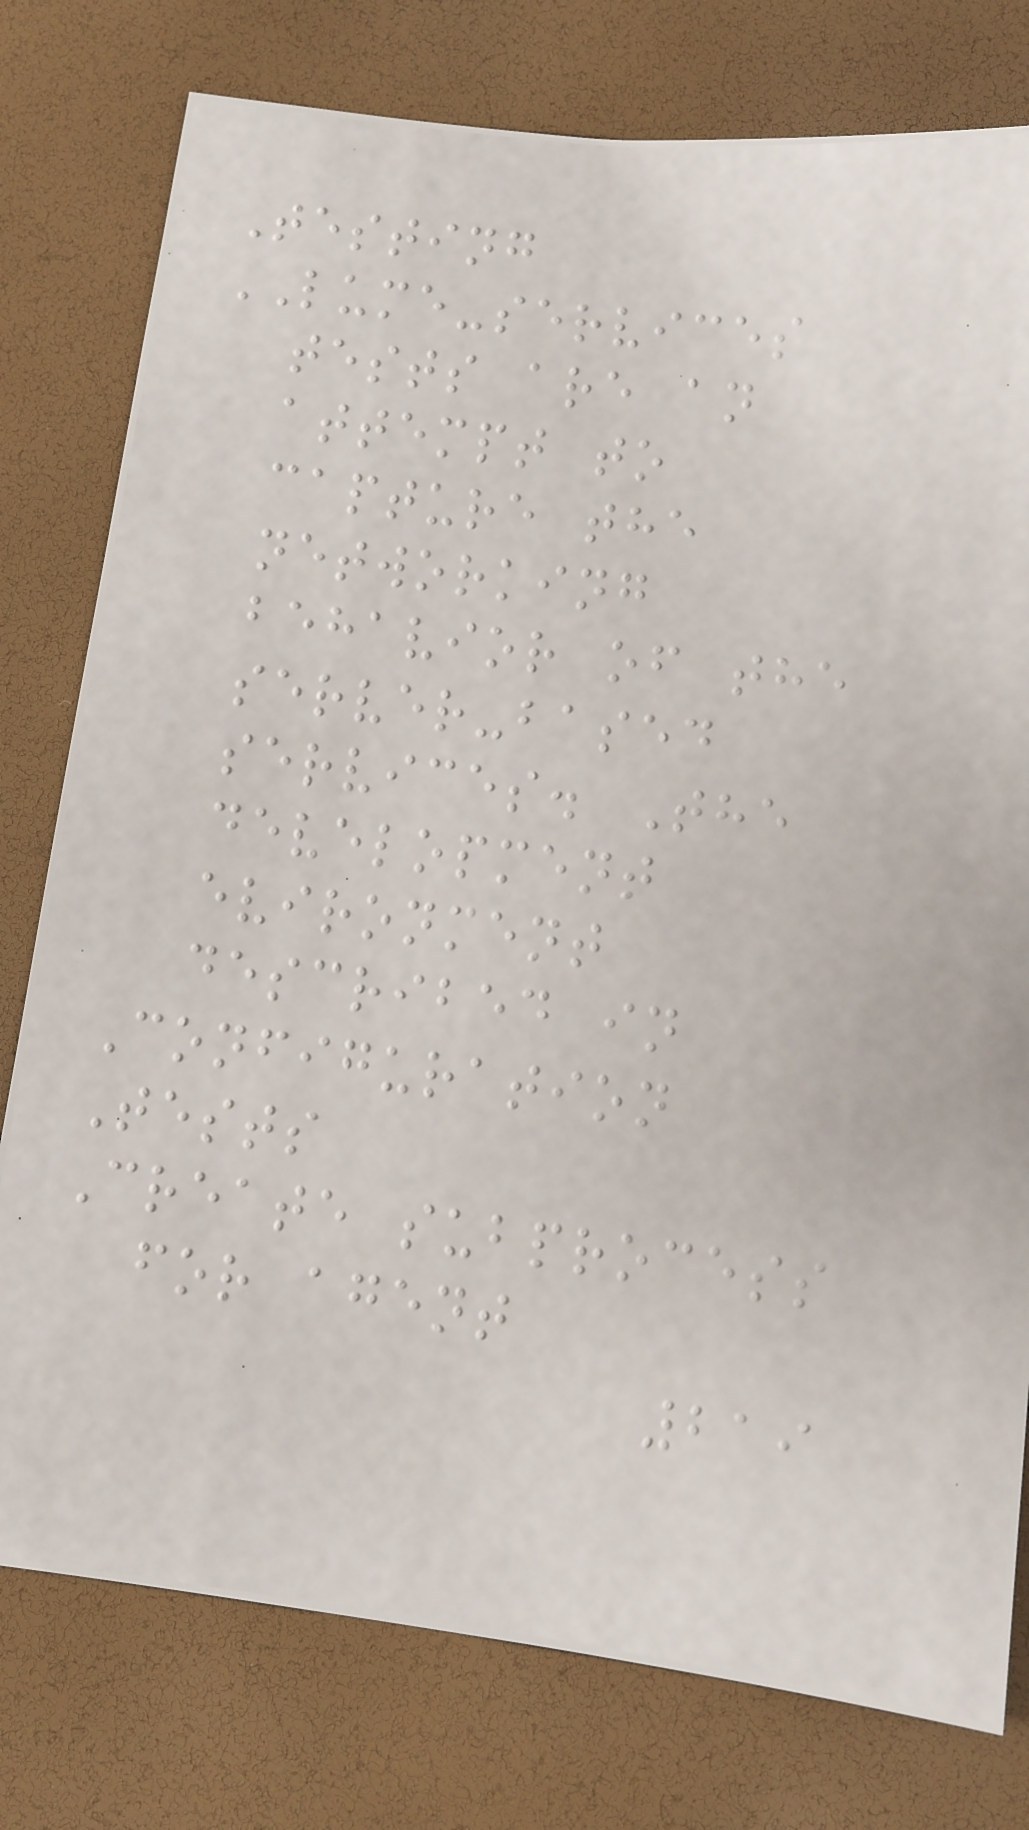Testing
LUME-services
tests are an
attempt to
capture the
networking
behavior of the
server-based
services. The
development
evironment
described in
Configuration
Tests
Create subprocess
for agent
219
